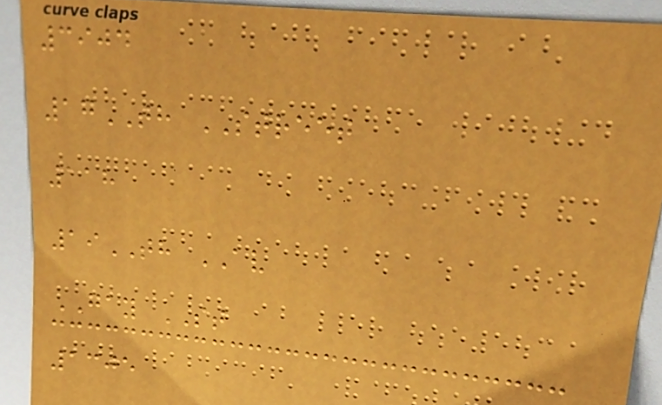3904
17TH STREET
118
19TH AV
GAY ST
1305
